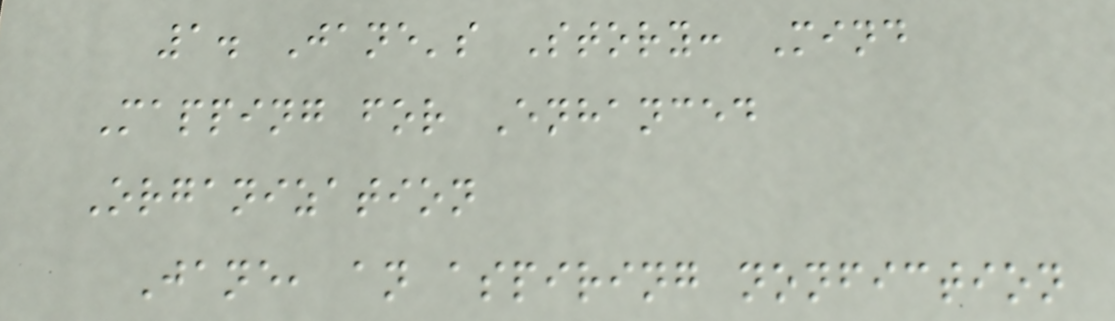1. Jane's Story: Mind
Mapping for Enhanced
Organization
Jane, an aspiring nonfiction
